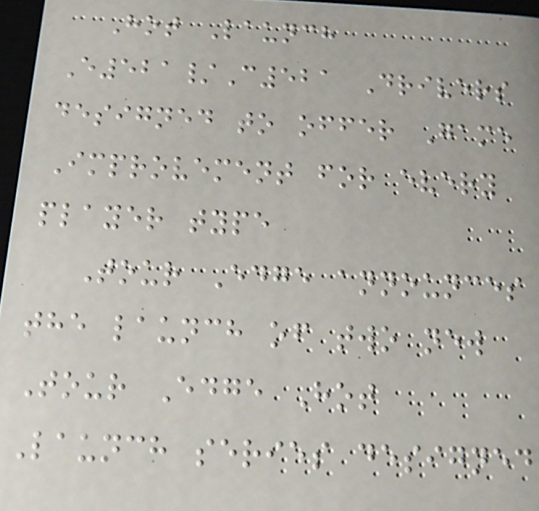Hot Launch
E521/C521 Drivers
designed to offer Game
Improvement for every
player type
Tour Edge announces
the launch of two new
Tour Edge Hot
Launch series designed
